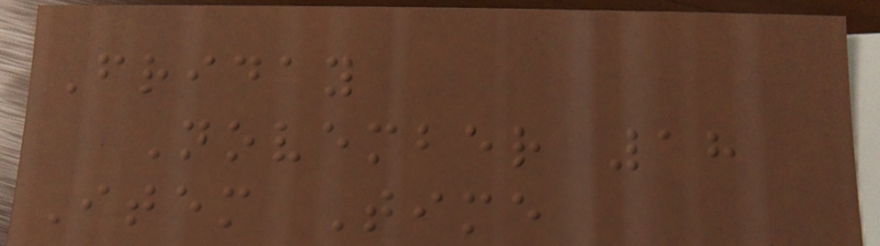Friday
November 18
Item Time
